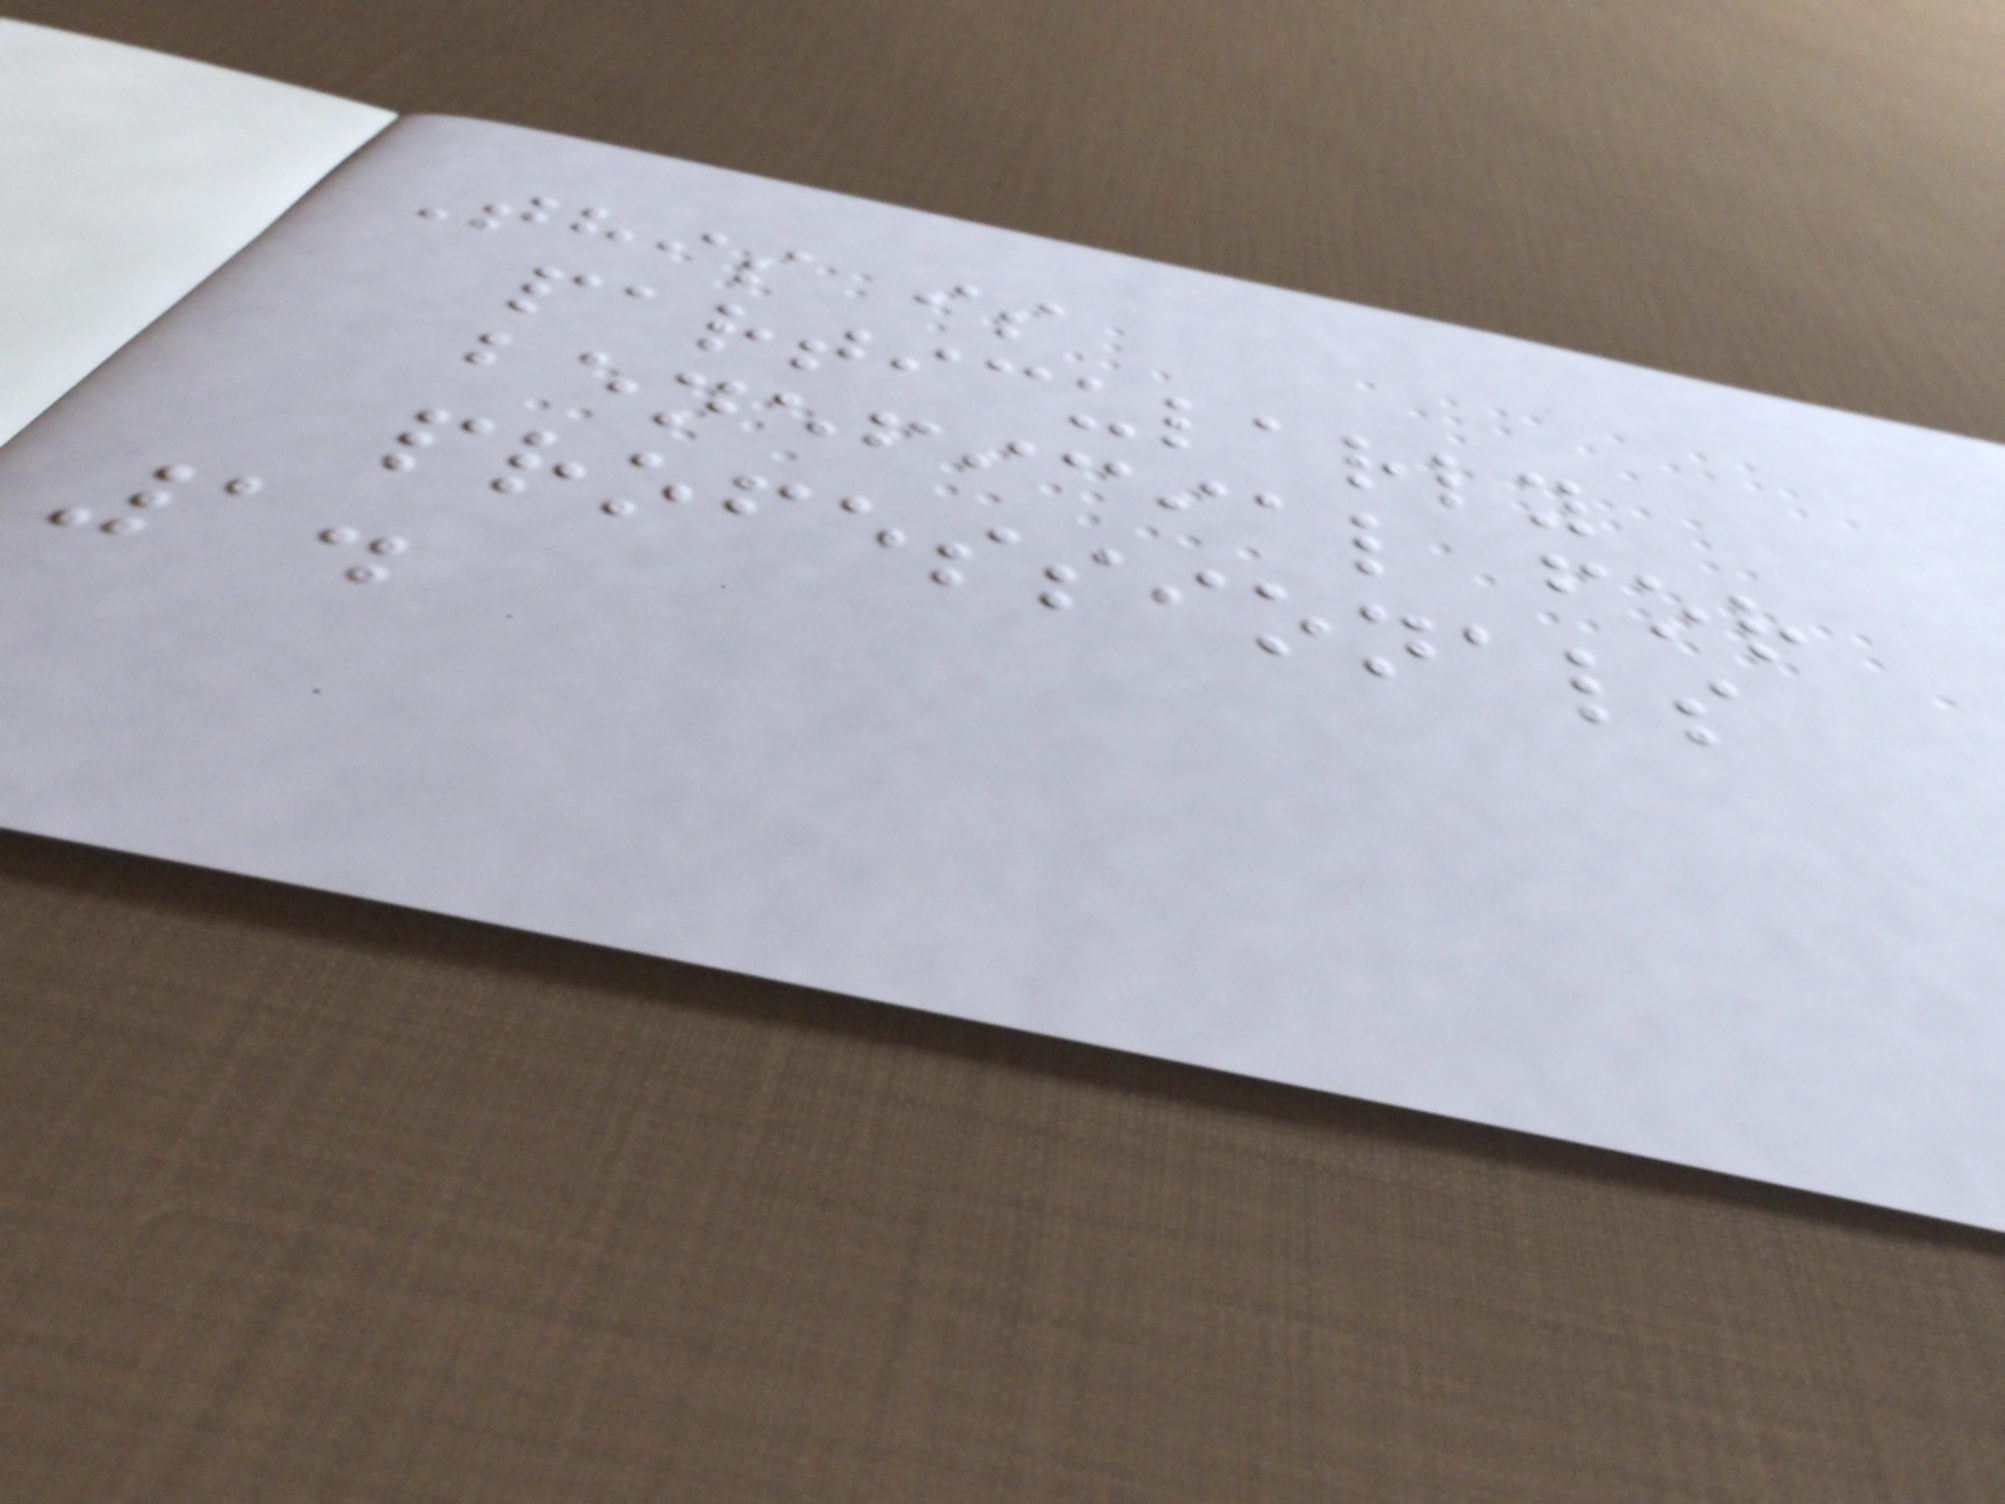This is
particularly
beneficial for
professionals
1.
